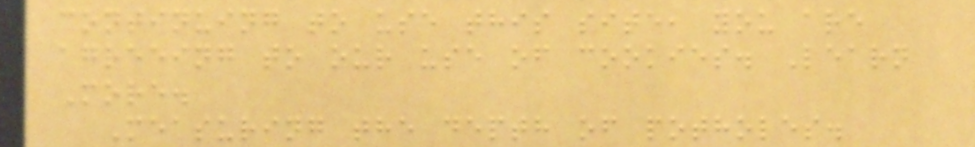continuing to use this site, you are
agreeing to our use of cookies. Learn
More.
Measuring the depth of potholes.
